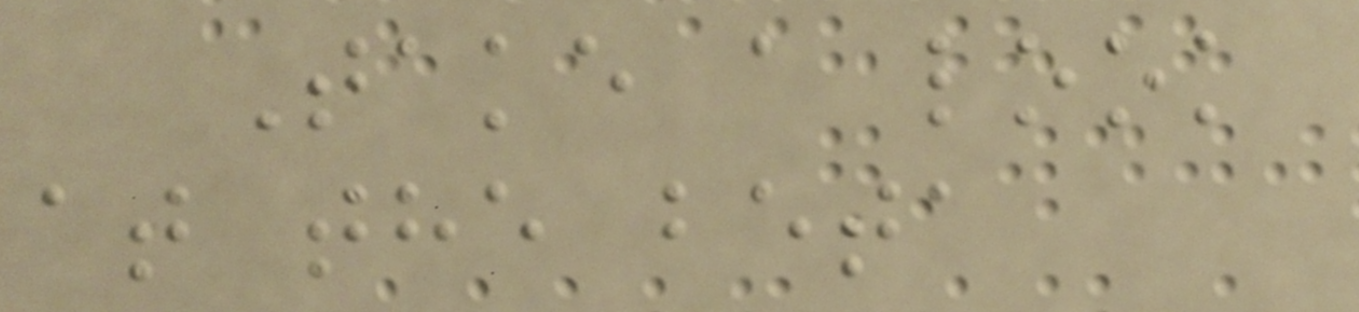Take a look
at the beta
